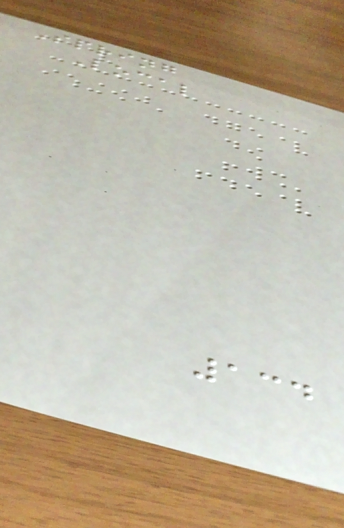Spring
Local
134
